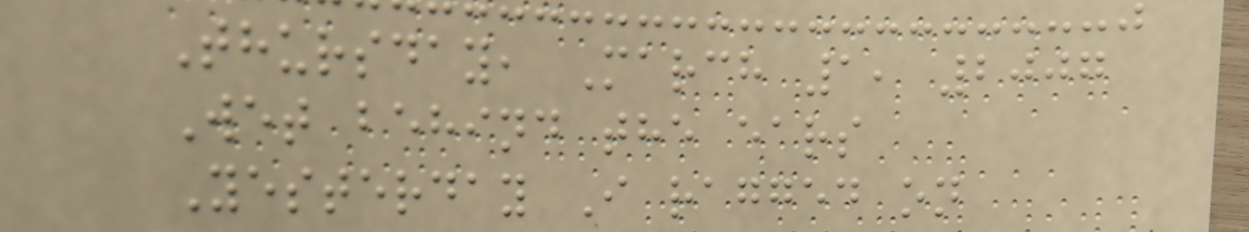Thursday, March 1, 2007
Wet behind the ears
Yesterday I ragged on
